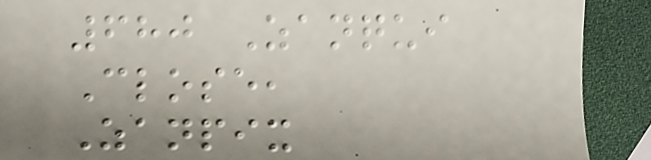680 Zanqui
Close,
Zanpix
